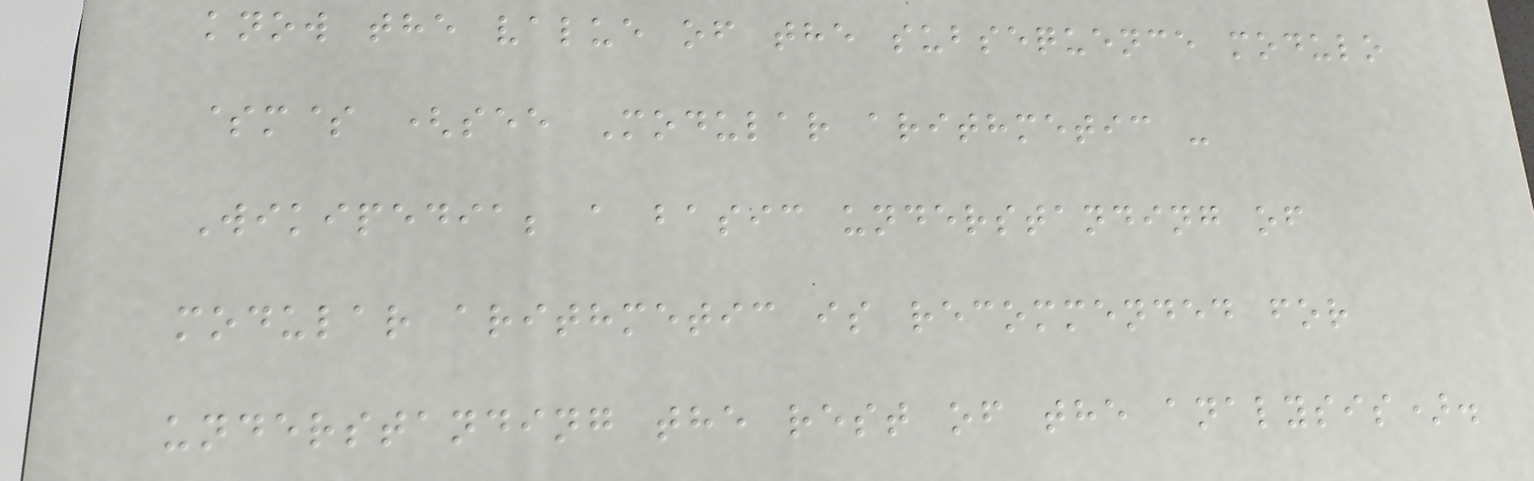know the value of the subsequence modulo
$m$ (see Modular arithmetic -
Wikipedia; a basic understanding of
modular arithmetic is recommended for
understanding the rest of the analysis).
